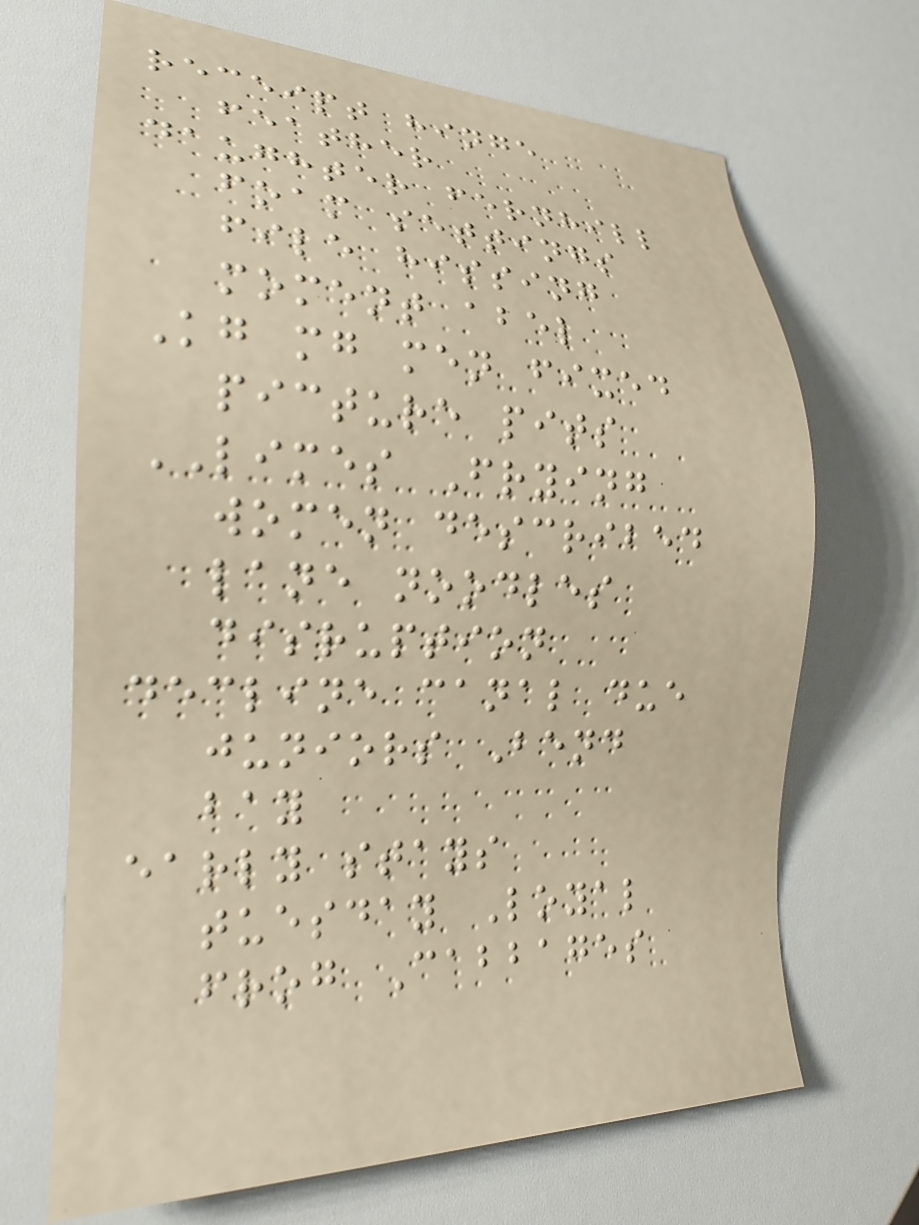receipt hinge
feather
daughter fernhill
foam settings
file hissing
moment abel
Kg mg men fixed
picture pits
LIMES Frying
women described
lane noodles
disruption
decline canal due
juniors Bend
bay
early stays
tuesday Loyal
frog Cabbages
